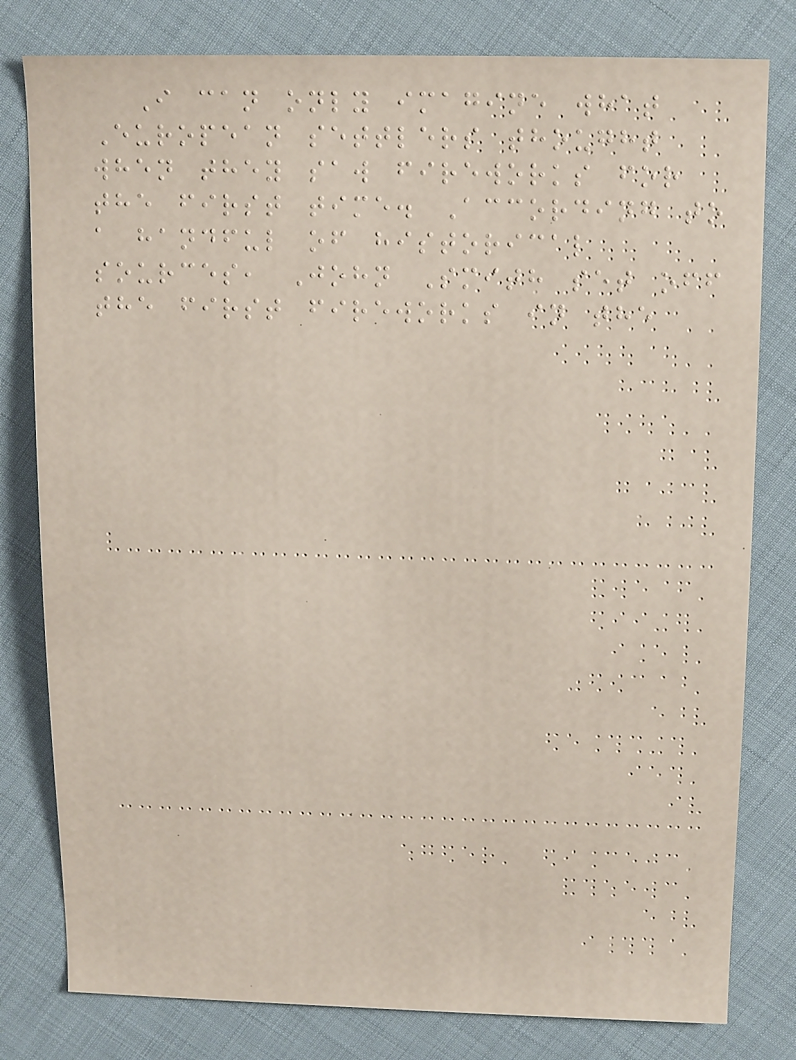I can only imagine what
European settlers thought
when they saw fireworks for
the first time. According to
a handful of historical
sources, John Smith set off
the first fireworks in the
